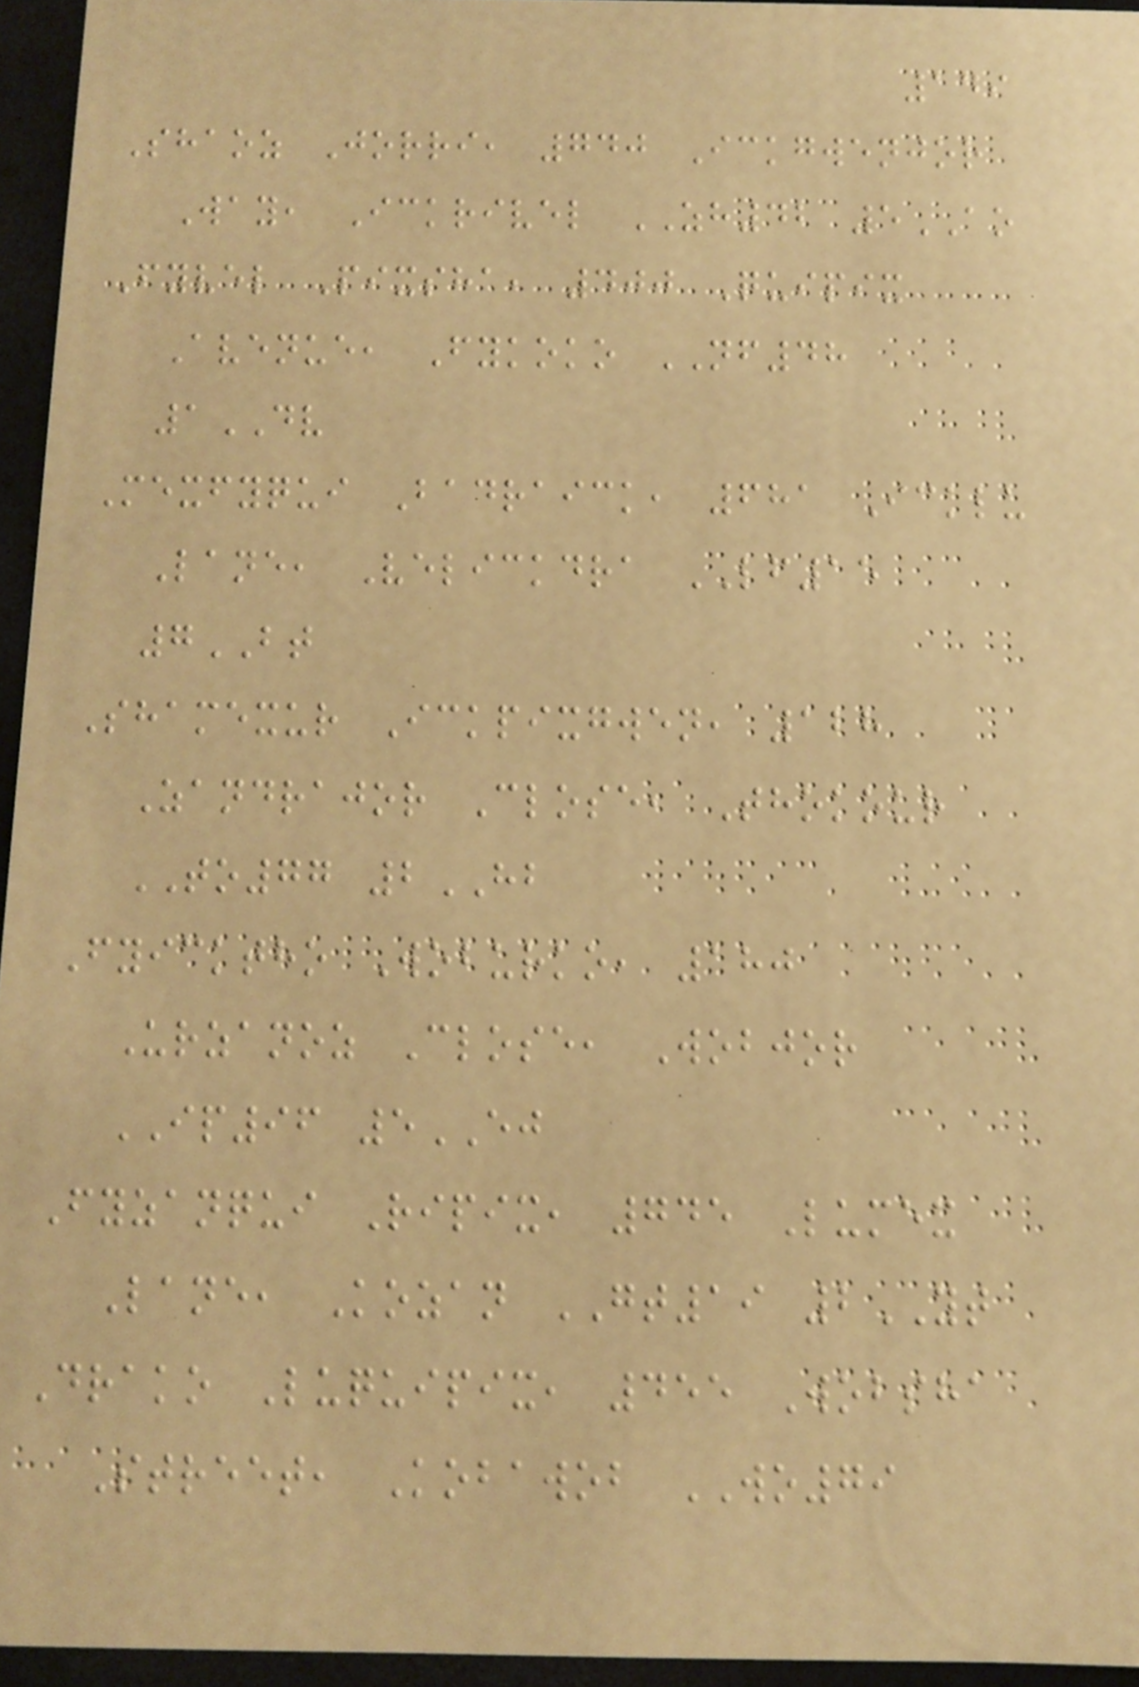149
Shaoz Jorri, 740 Ickgwenjor
Way, Ickrivel ZH42 5AO
Fyvel Pixsha, 400 Quipix
Avenue, Fykoko NF48
1DV
Mexfyqui Badraick, 681 Icklu
Lane, Velickdra LF15
7BT
Shamexur Ickpixgwen, 128
Zandrajor Close, Thokour
TO77 2HB
Fyicktho Woburko, 180
Urzanoz Close, Wobjor
IP96 5EJ
Fyzanqui Ripix, 745 Lumex
Lane, Kozan GT19 2YT
Drako Luquipix, 455 Wobsha
Street, Kobawob WO79
